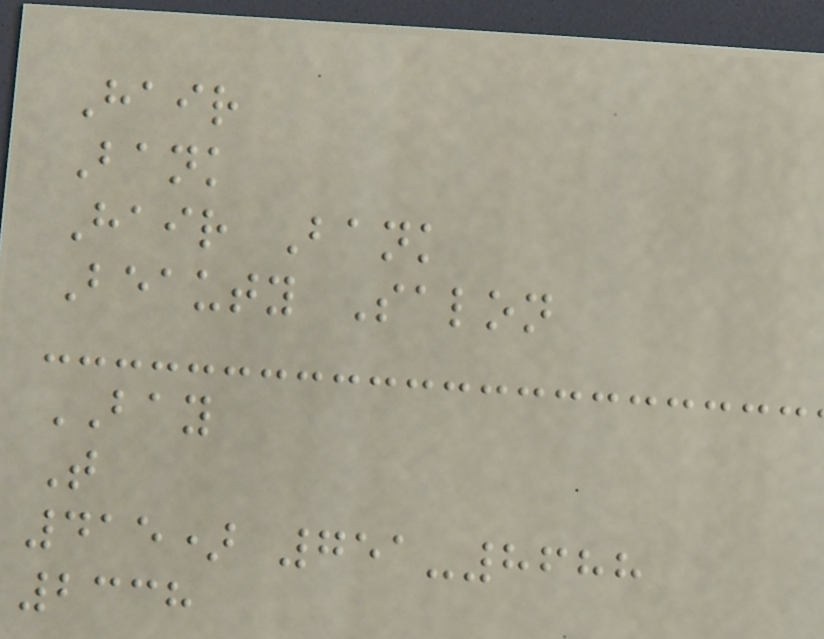Hair
Bank
Hair Bank
Beauty Salon
BAY
T
415) 751-8688
2338
